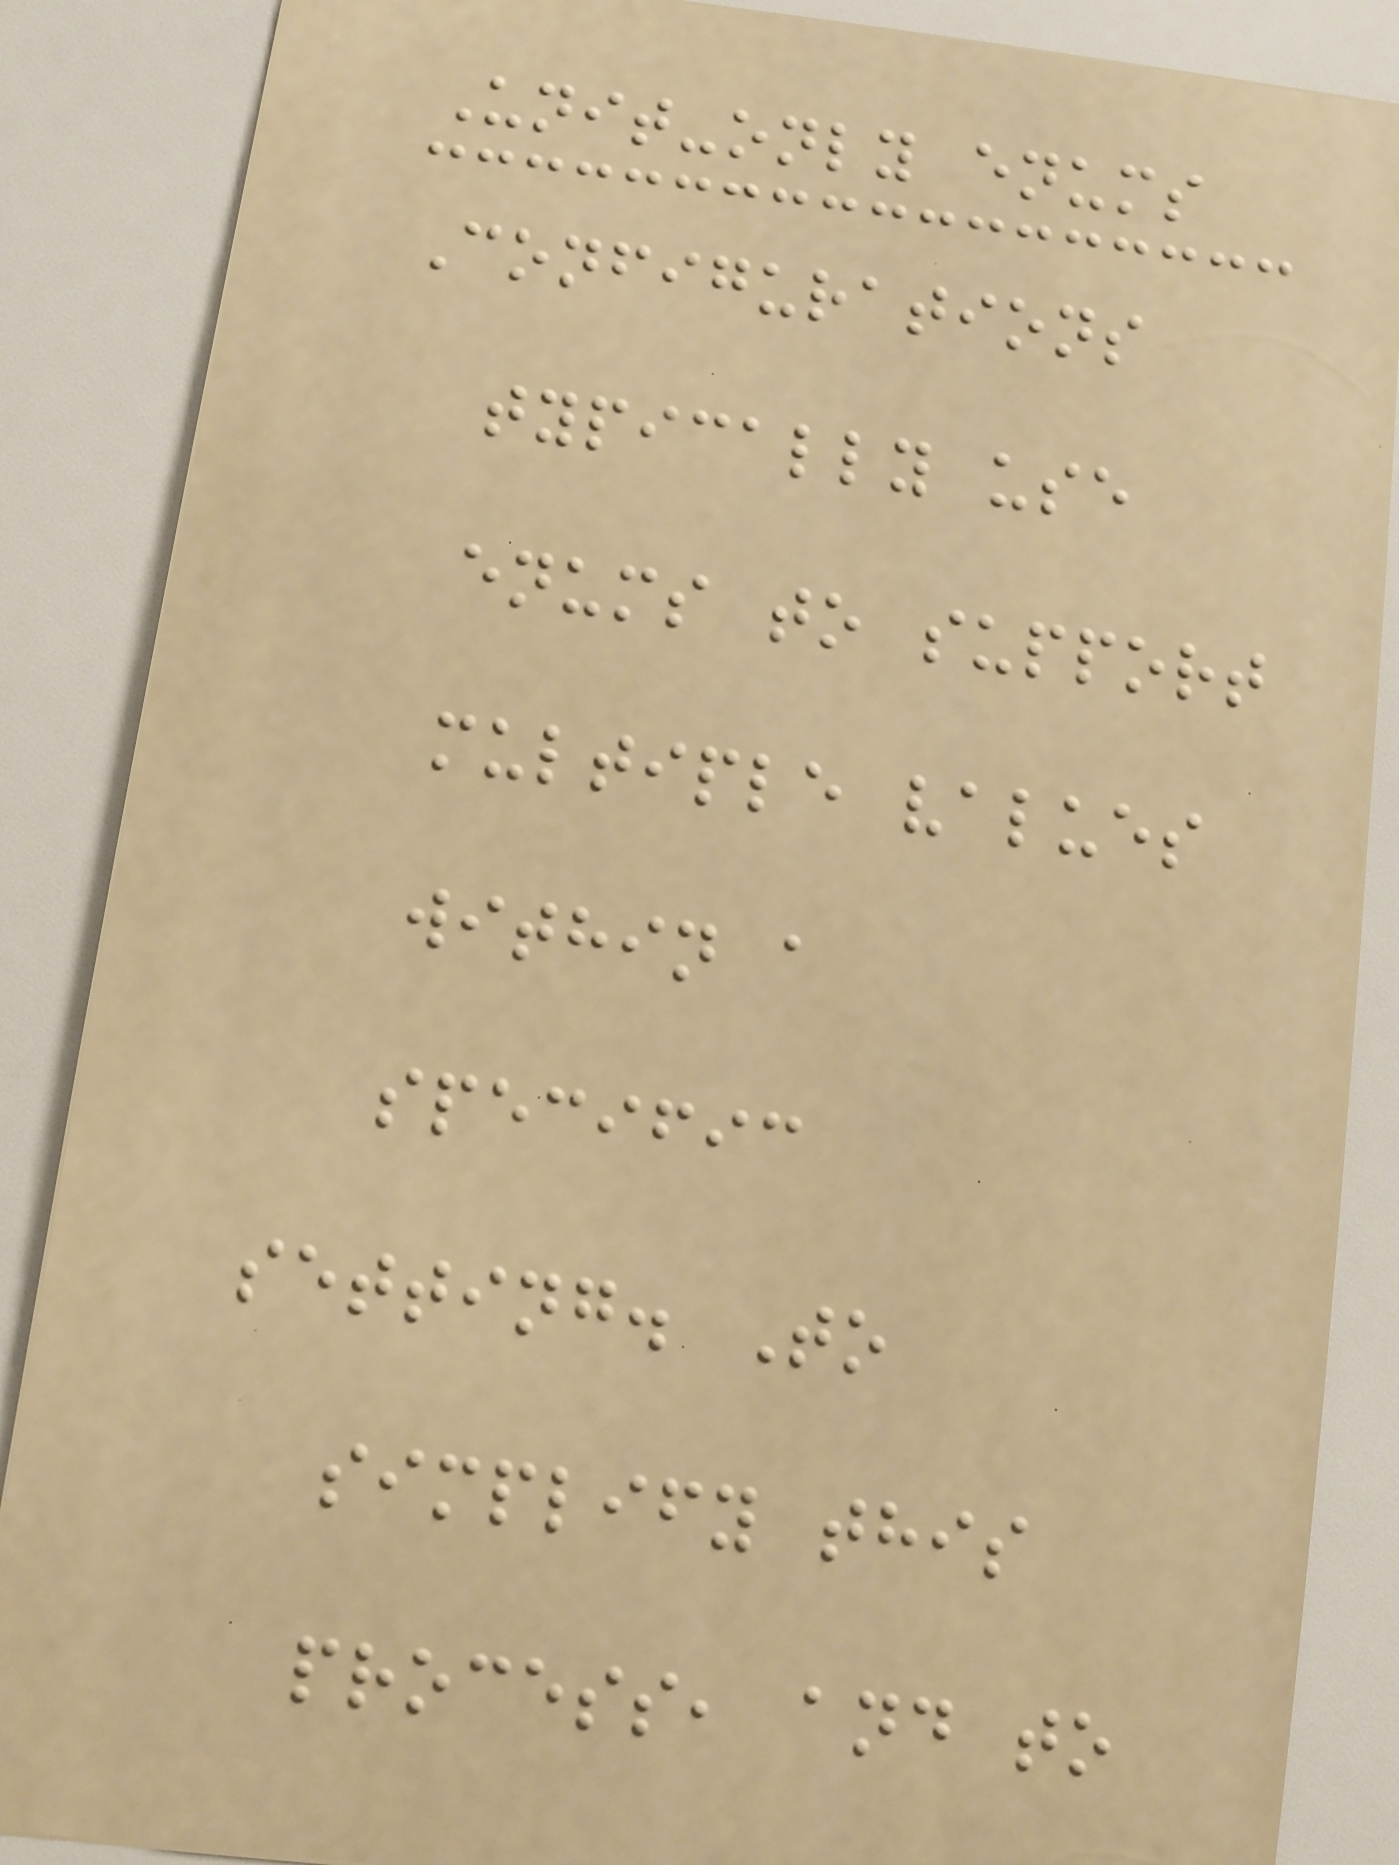Unit-only enums
Configurations
typically use
enums to support
multiple values
within a
specific
setting. To
simplify this
process, and to
